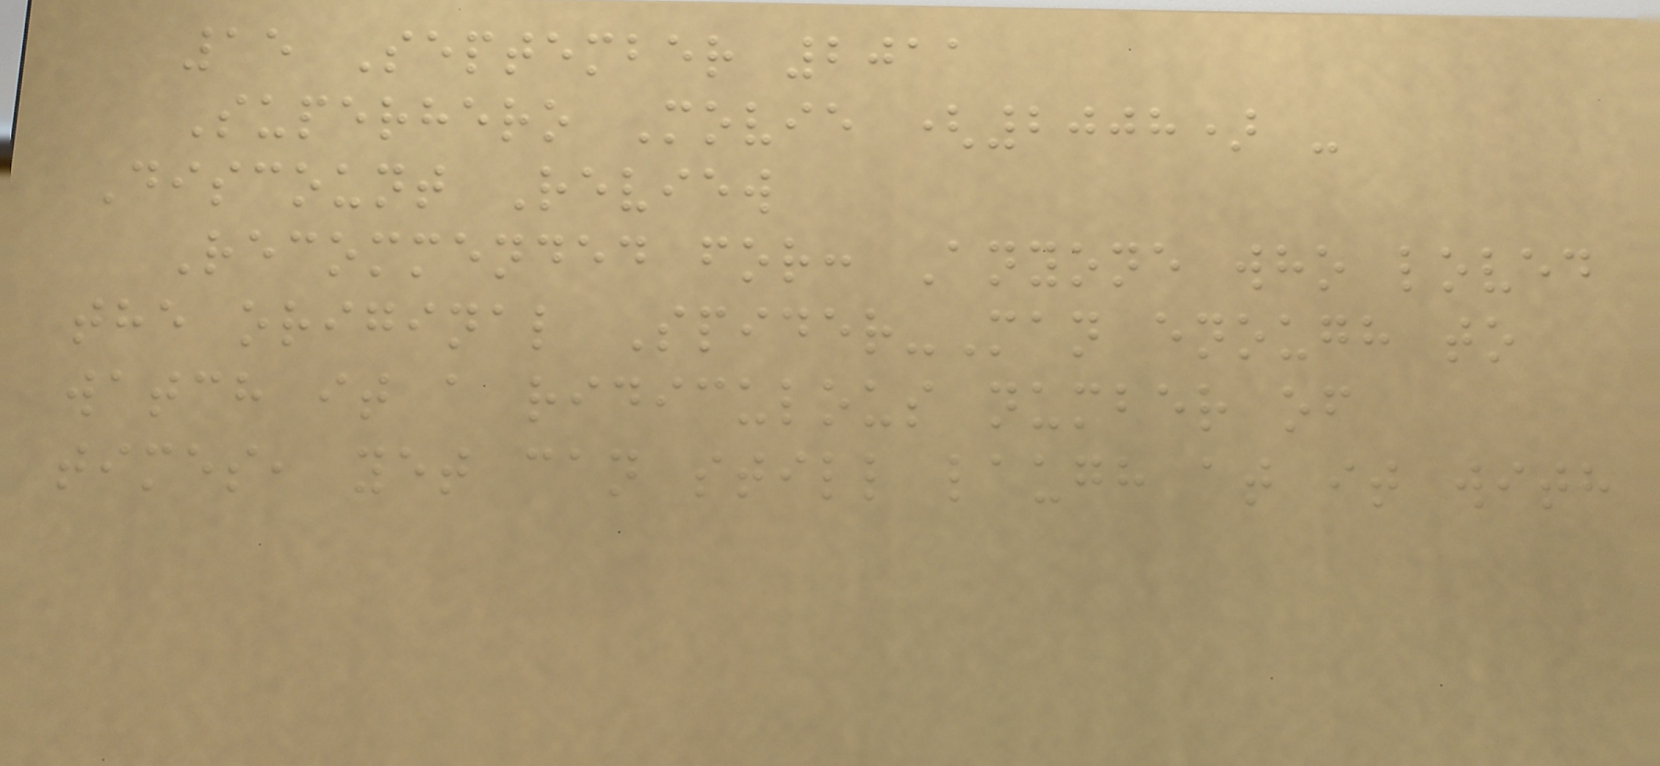15 September 2011
Superhero Movie (2008) -
Discount Review
Recommended for: Anyone who loved
the original Spider-Man enough to
watch it a ridiculous number of
times, yet can still laugh at it with
